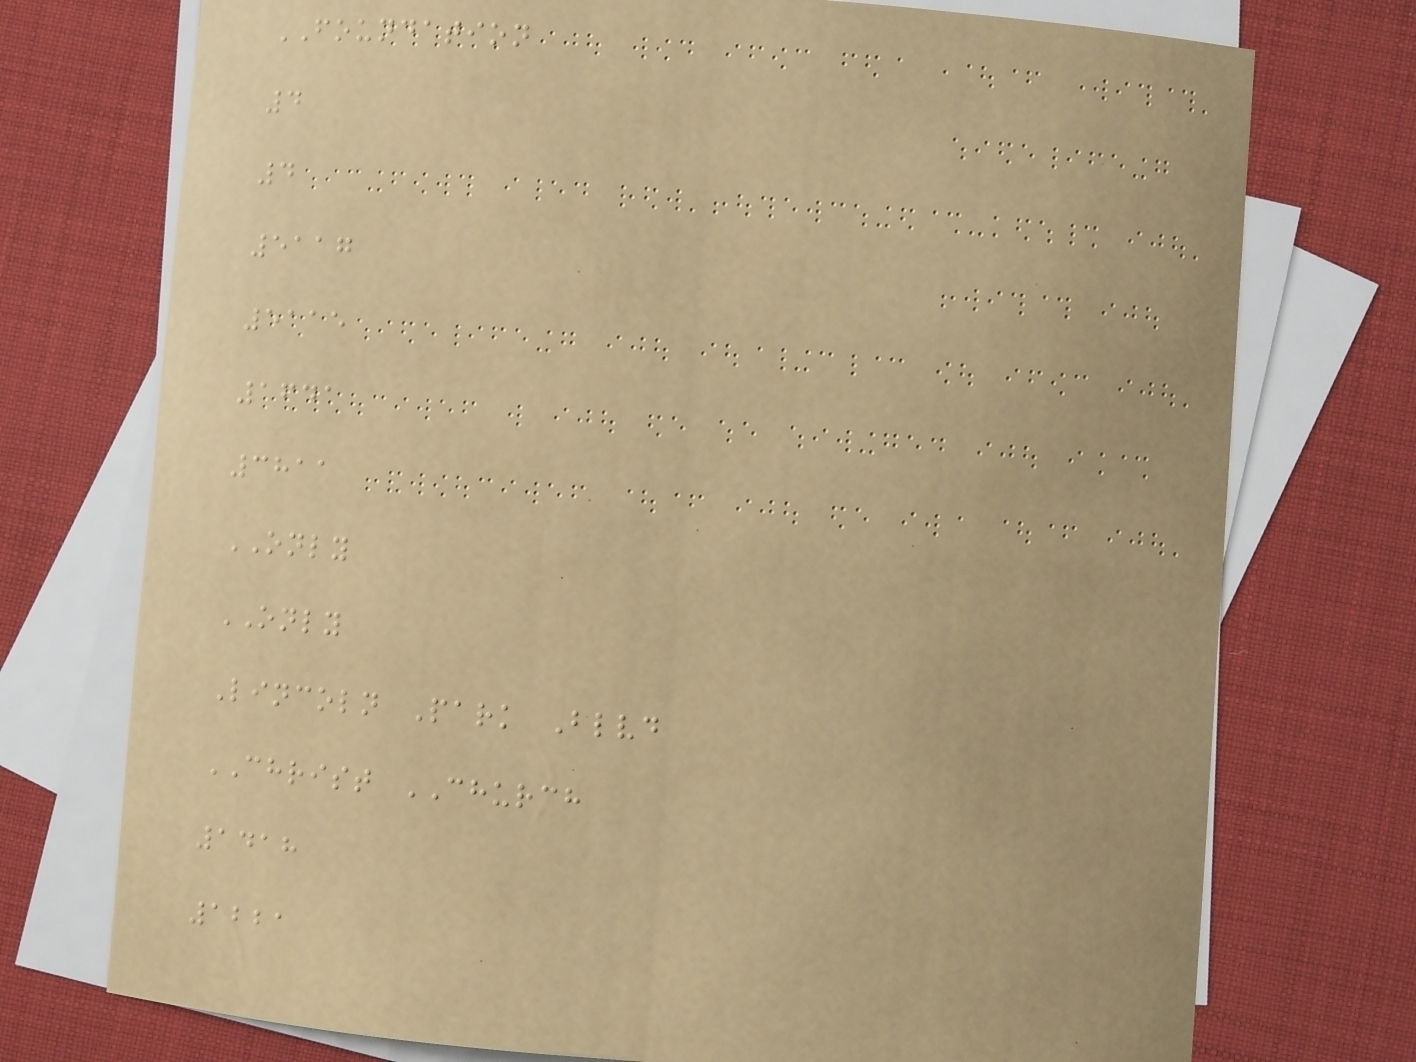FOUNDATION
4
4
5117
5115
1641
3811
ONLY
ONLY
Lincoln Park Blvd
CHRIST CHURCH
1418
1221
